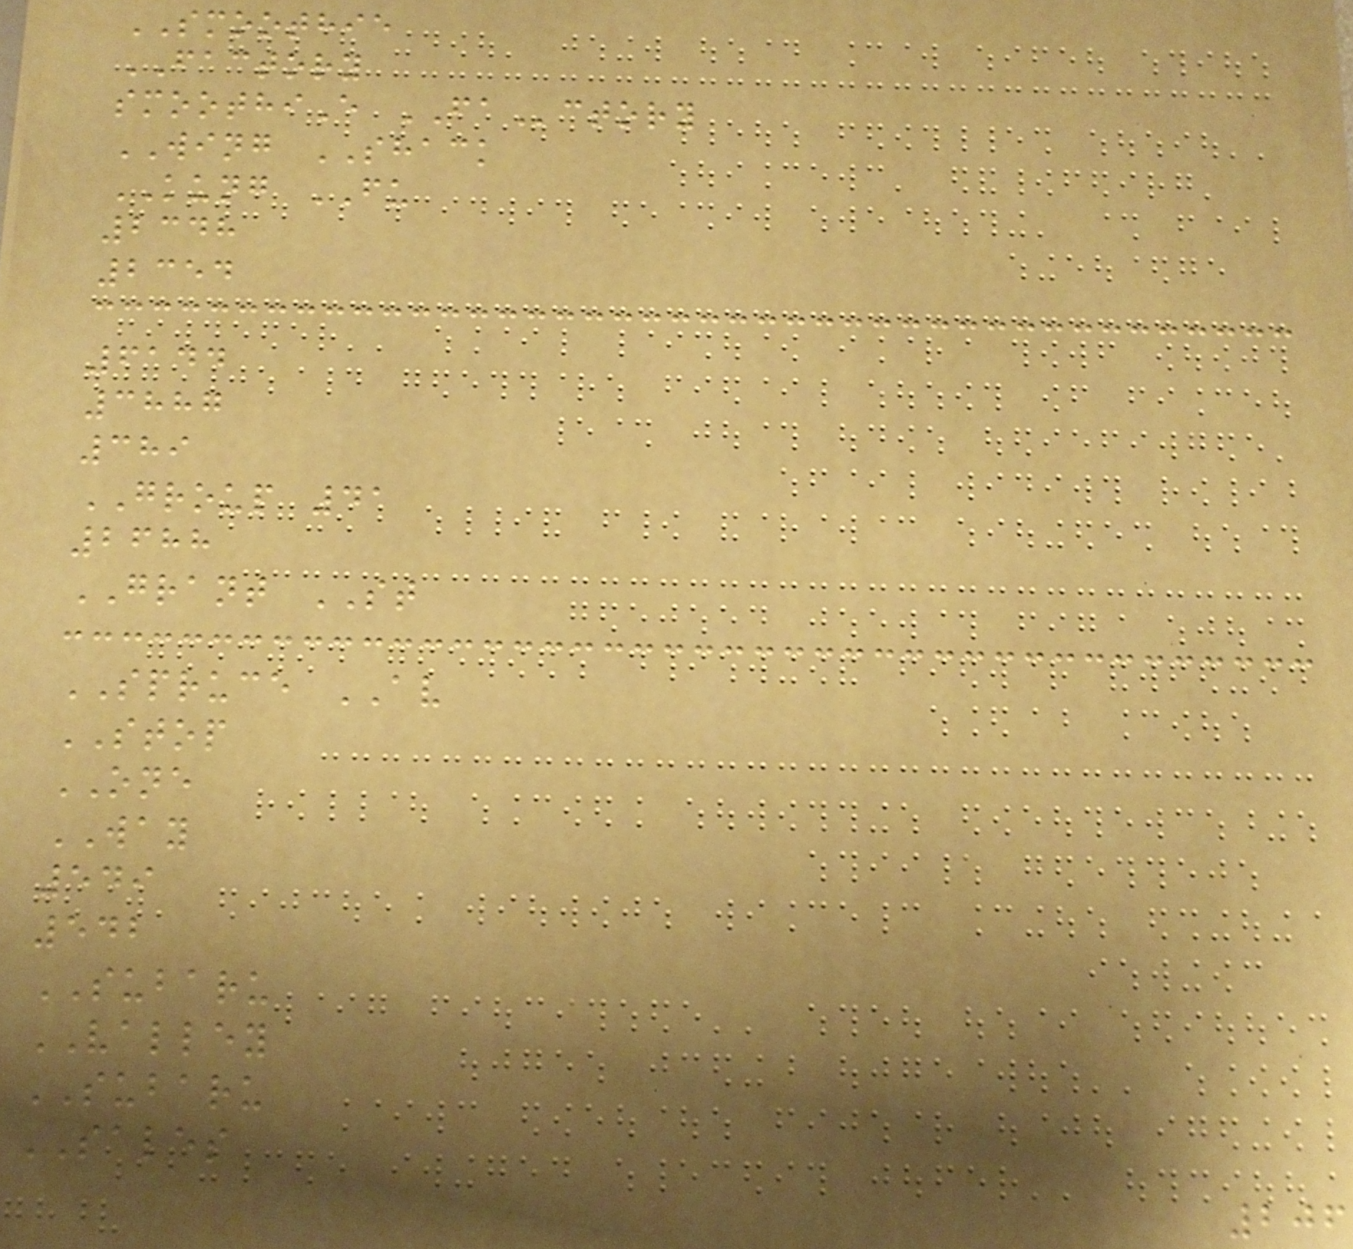SMOOTHIE
FACTORY
smoothiE FActory
WING SHACK
KUNG FU
2348
2354
6144
3887
389
GROUP 41
2688
GRANT ST
SPRUCE AV
STOP
ONE
WAY
549
542
SUBARU
VALLEY
SUBARU
SALES
206
